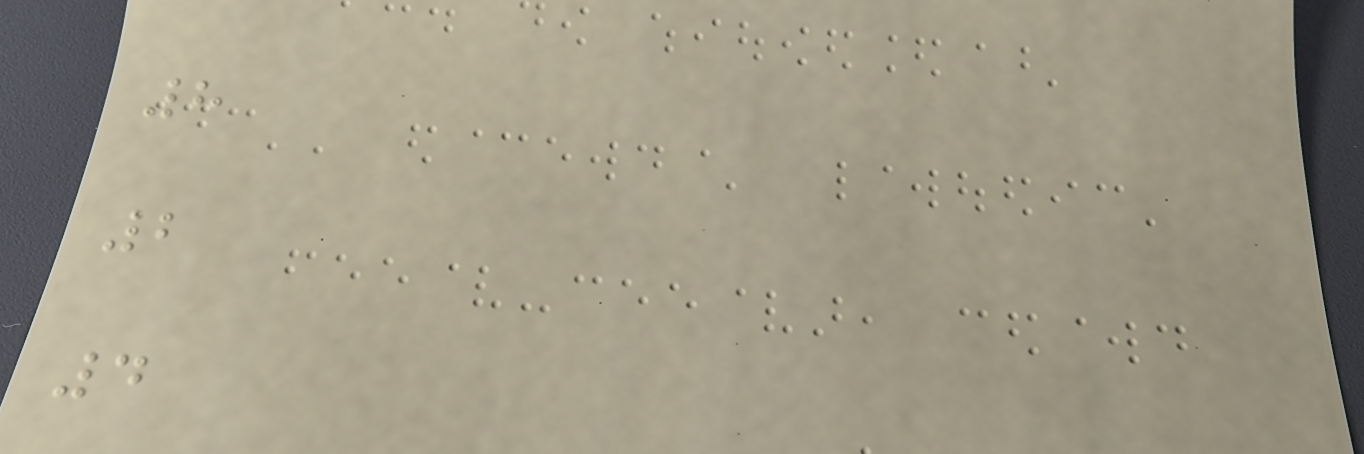8
2
4
